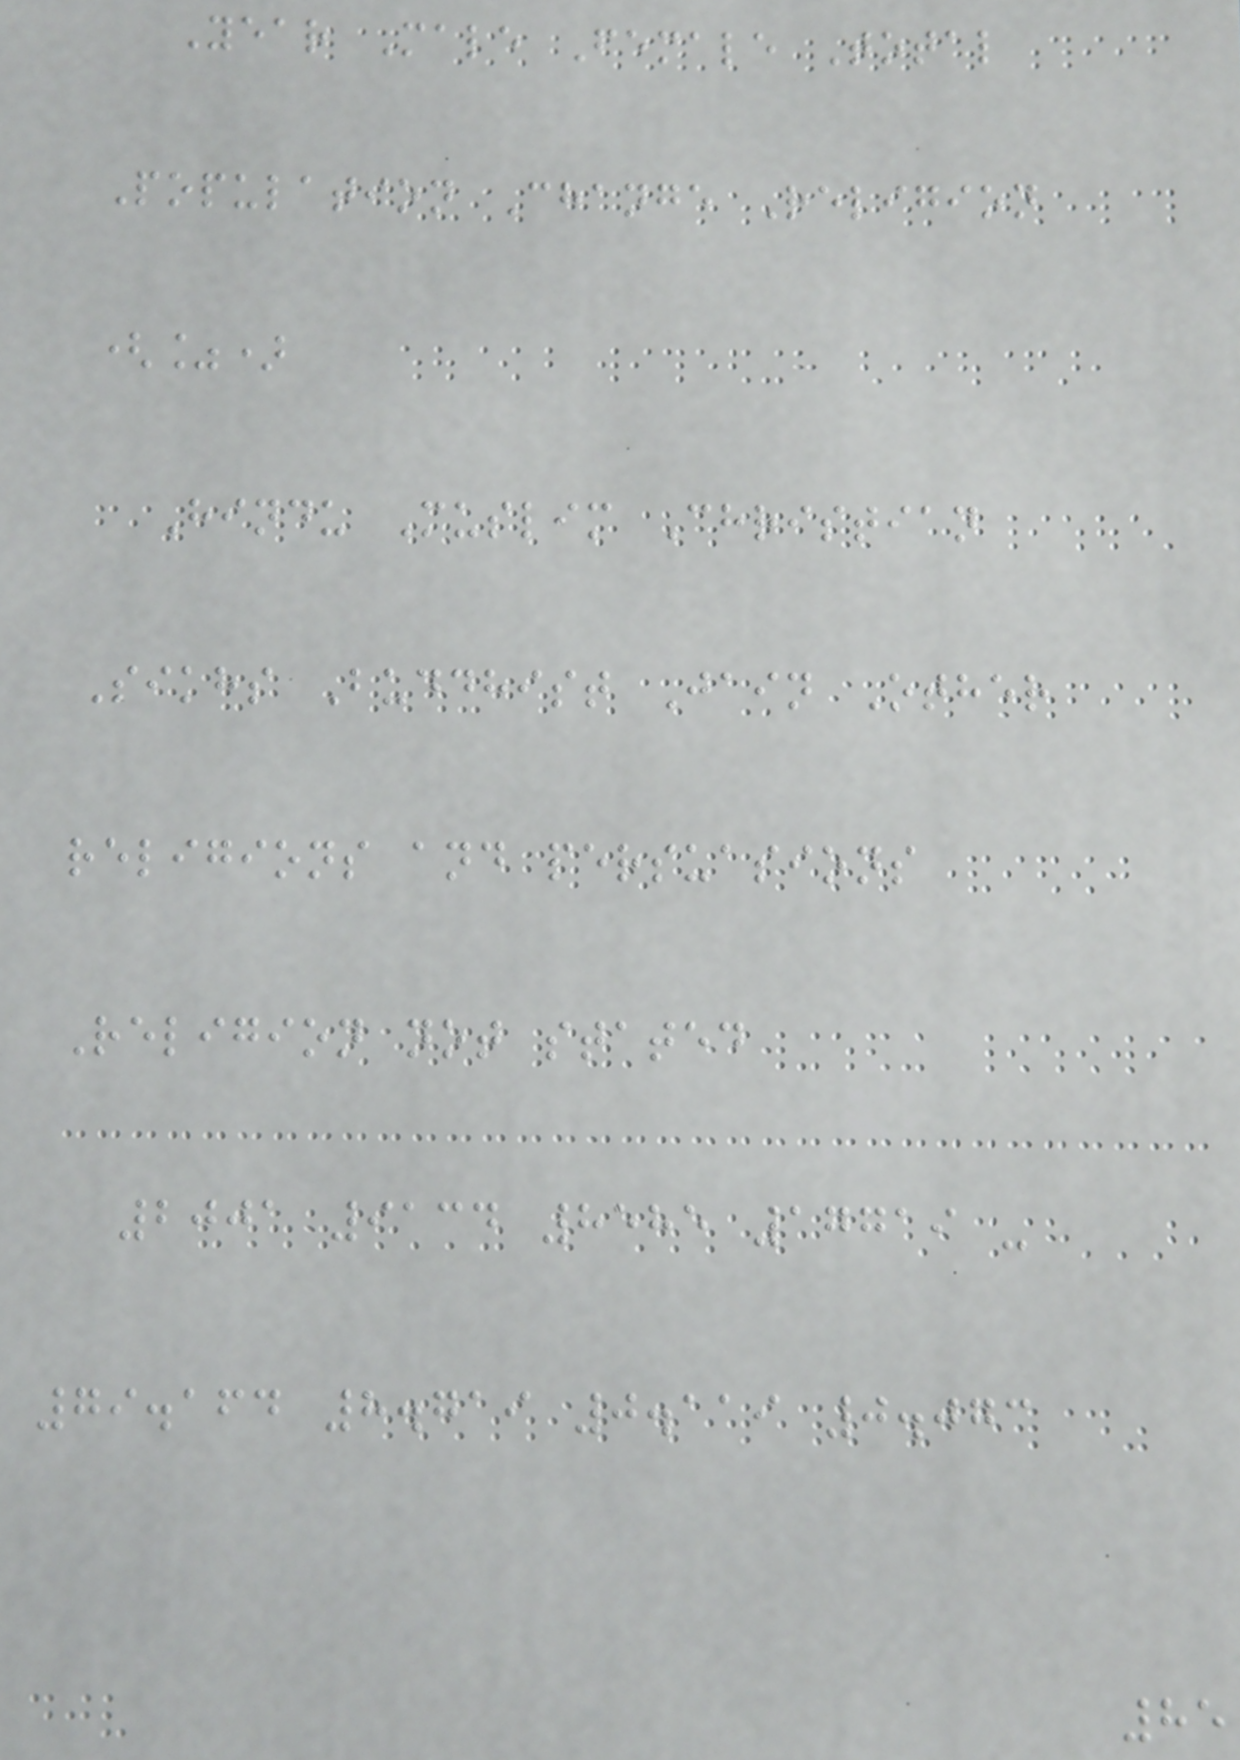Year Male Female Total
Population Change Religion
(%)
Hindu Muslim Christian
Sikhs Buddhist Jain Other
religions and persuasions
Religion not stated
2001 9134 8585 17719 -
79.164 8.719 0.119 0.073
85
